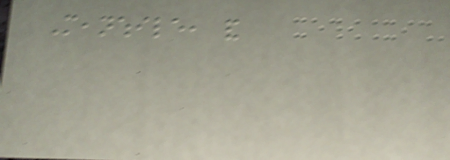Meanwhile, and
